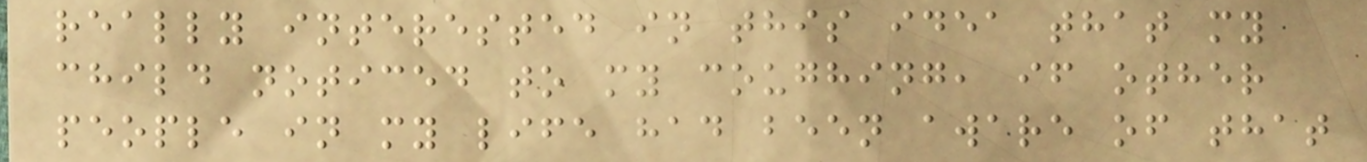really interested in this idea that my
child noticed to my coughing, if other
people in my life had been aware of that
